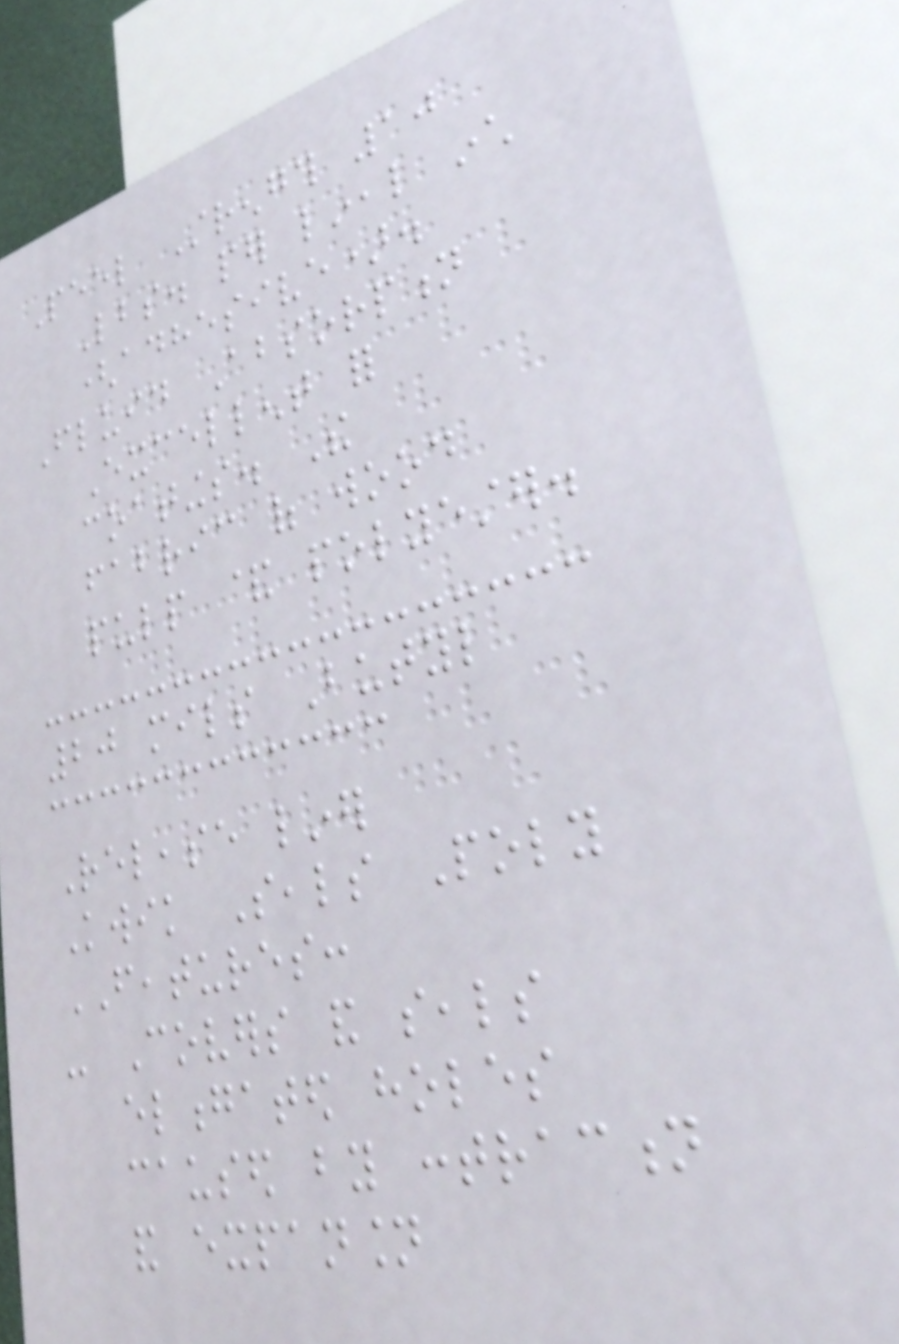Peel Strength 10
Lbs. per lineal inch
(adhesive).
Fluid Absorption
Excellent for
coatings. The
fabric of wood
pulp & polyester.
20 mils Butyl
Release liner
Kwik Seals Poly
FEATURES:
- Covers and seals
elongated holes
caused by contraction
and expansion
